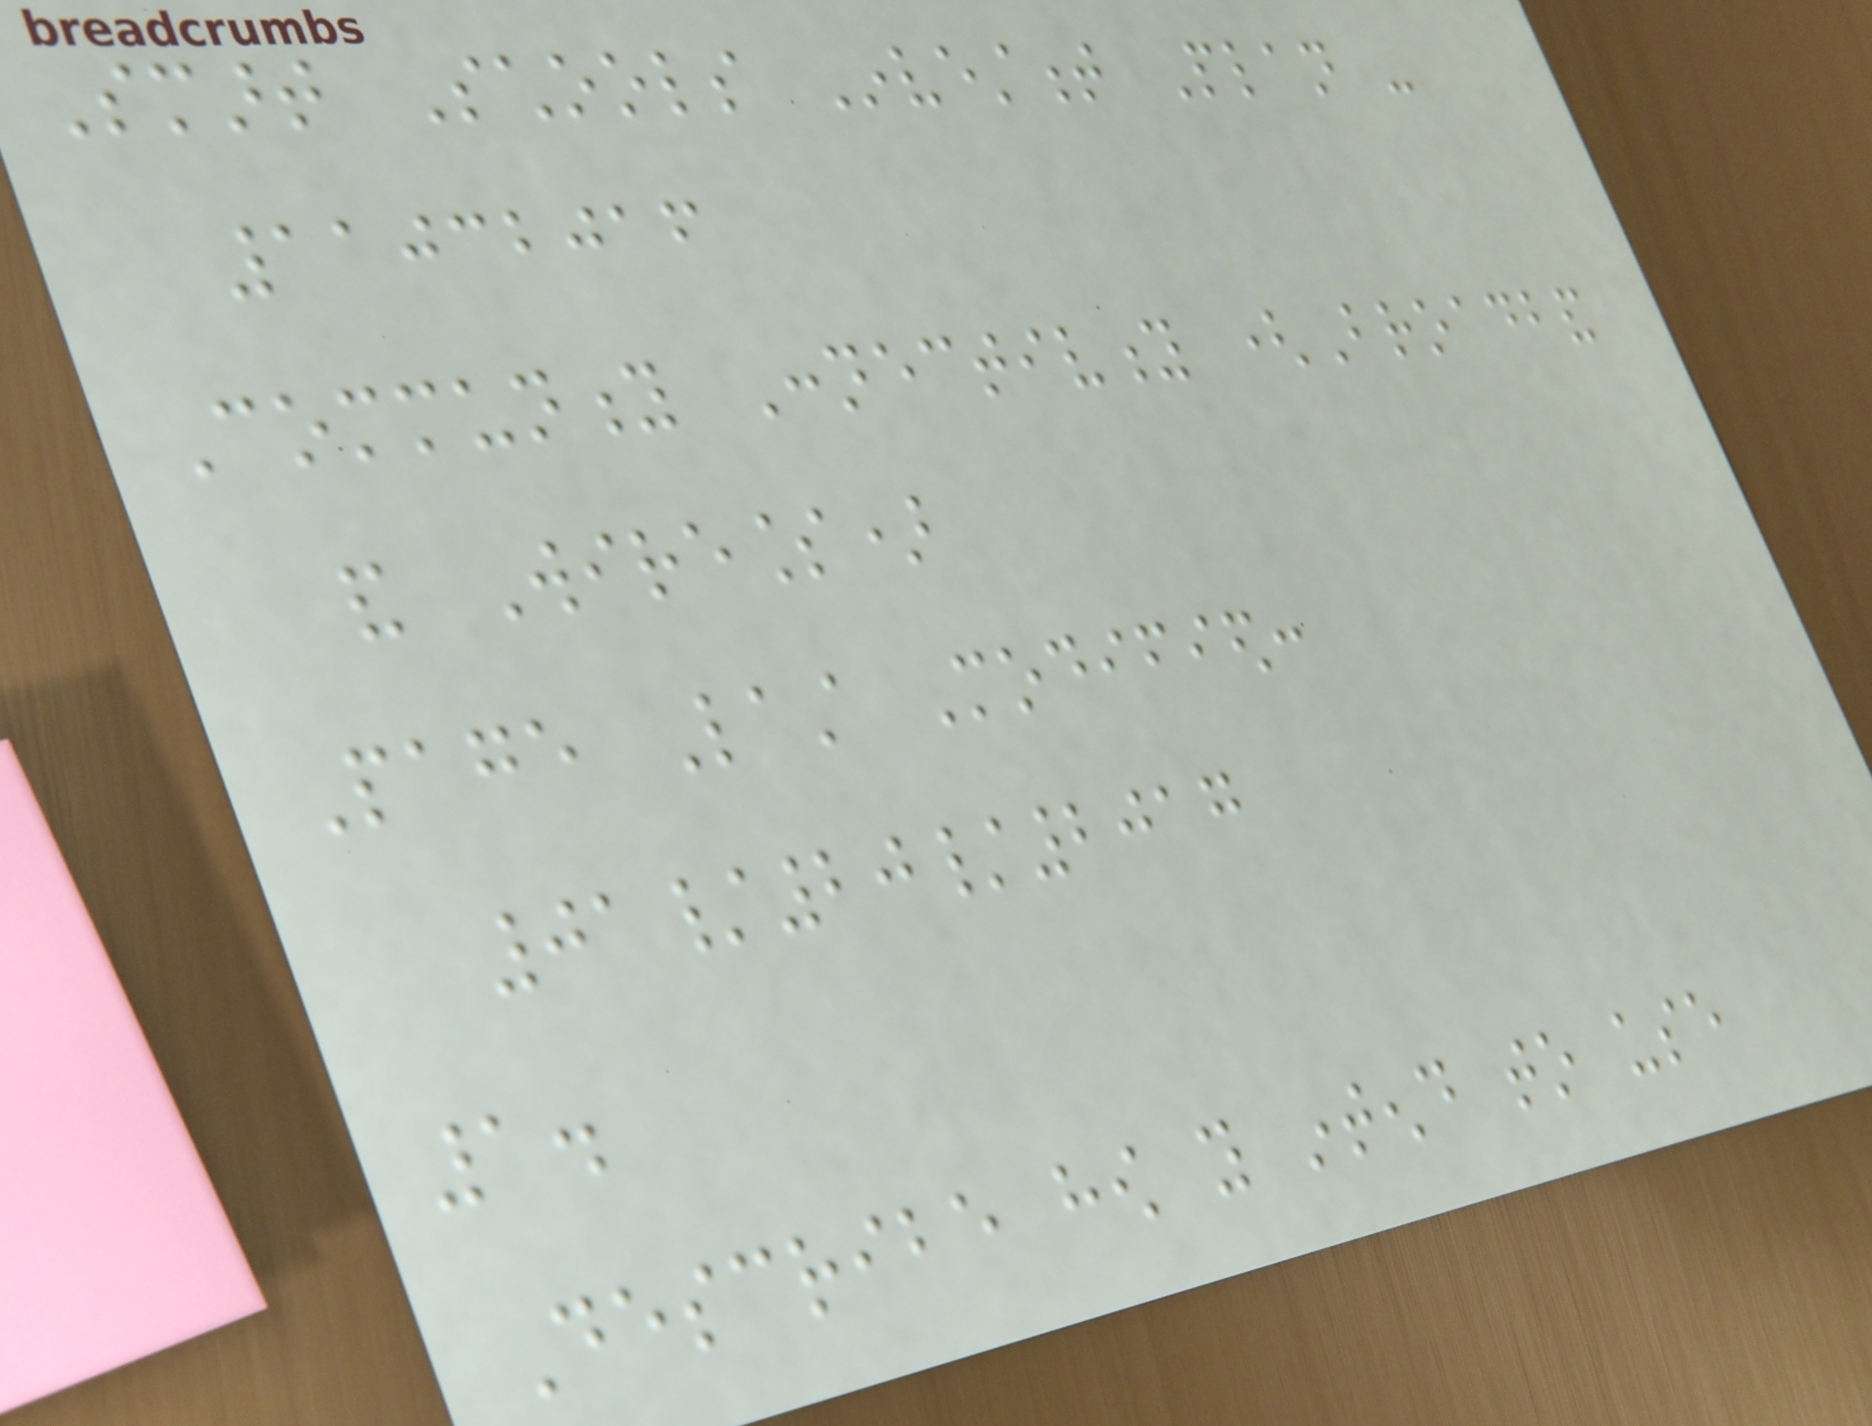Smart Schools Investment Plan -
11032016
Community Connectivity (Broadband
and Wireless)
Page Last Modified:
01/20/2017
1.
Describe how you intend to use
